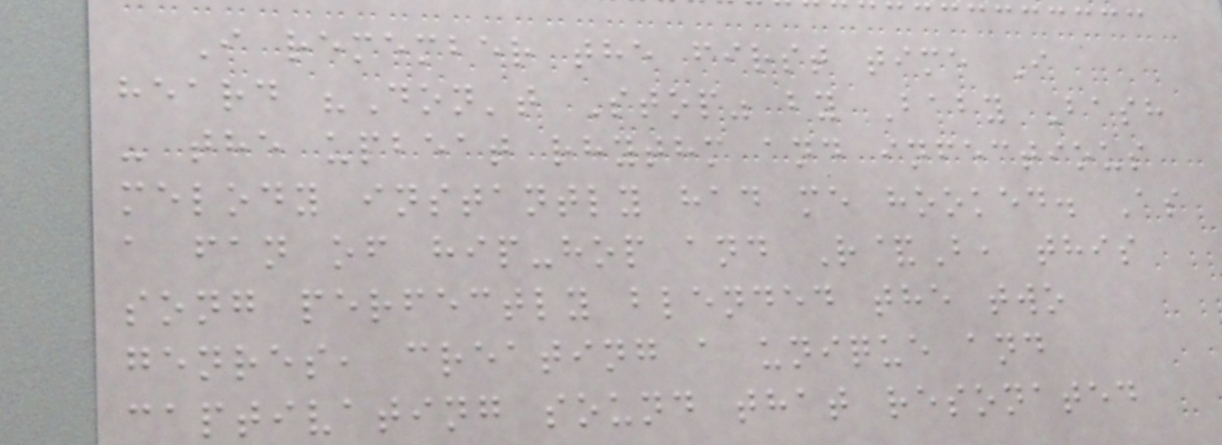I remember the first time I
heard "Don't Stop" by Baby Bash
- the upbeat rhythm and infectious
melody instantly had me hooked. As
a fan of hip-hop and R&B, this
song perfectly blended the two
genres, creating a unique and
captivating sound that resonated
